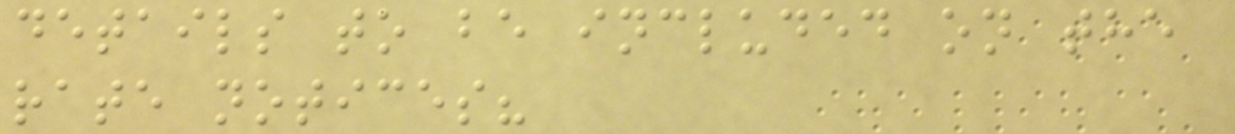details to be included on the
rate notices?
